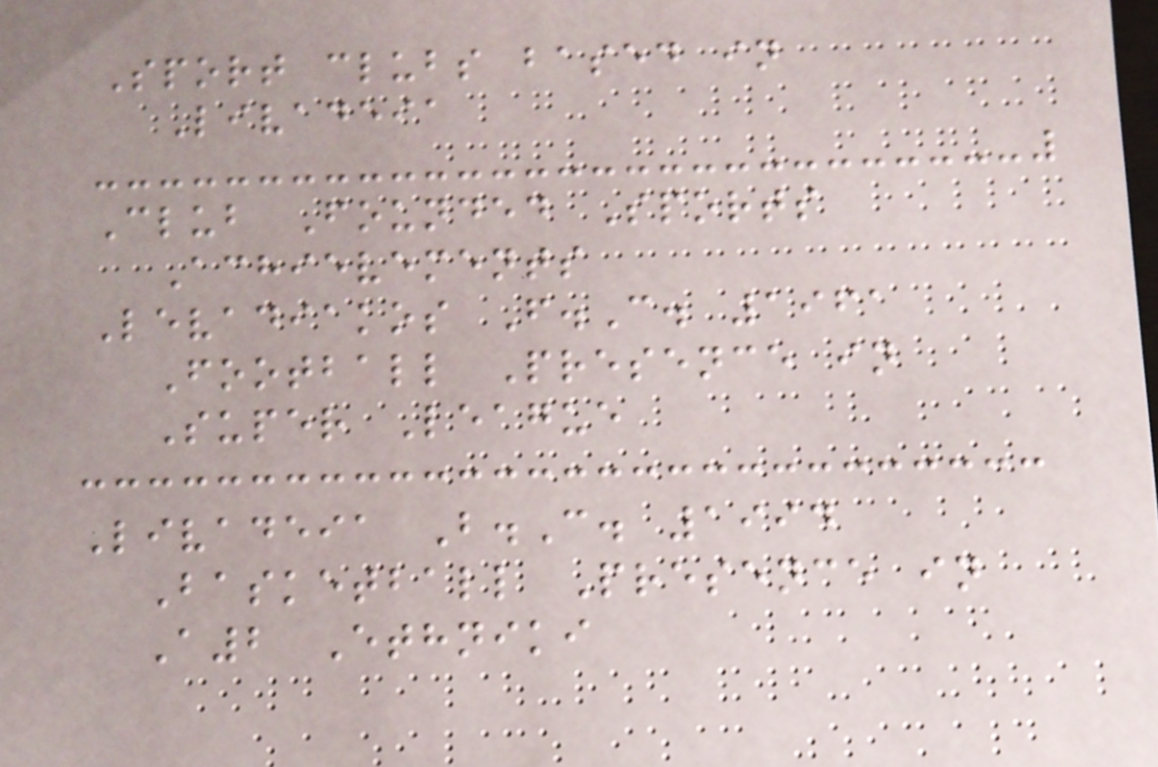Sport clubs based in
Livadeia
Club Founded Sports
Achievements
Levadiakos F.C. 1961
Football Presence in
Super League
Livadeia B.C. 1994
Basketball Presence in
A2 Ethniki
